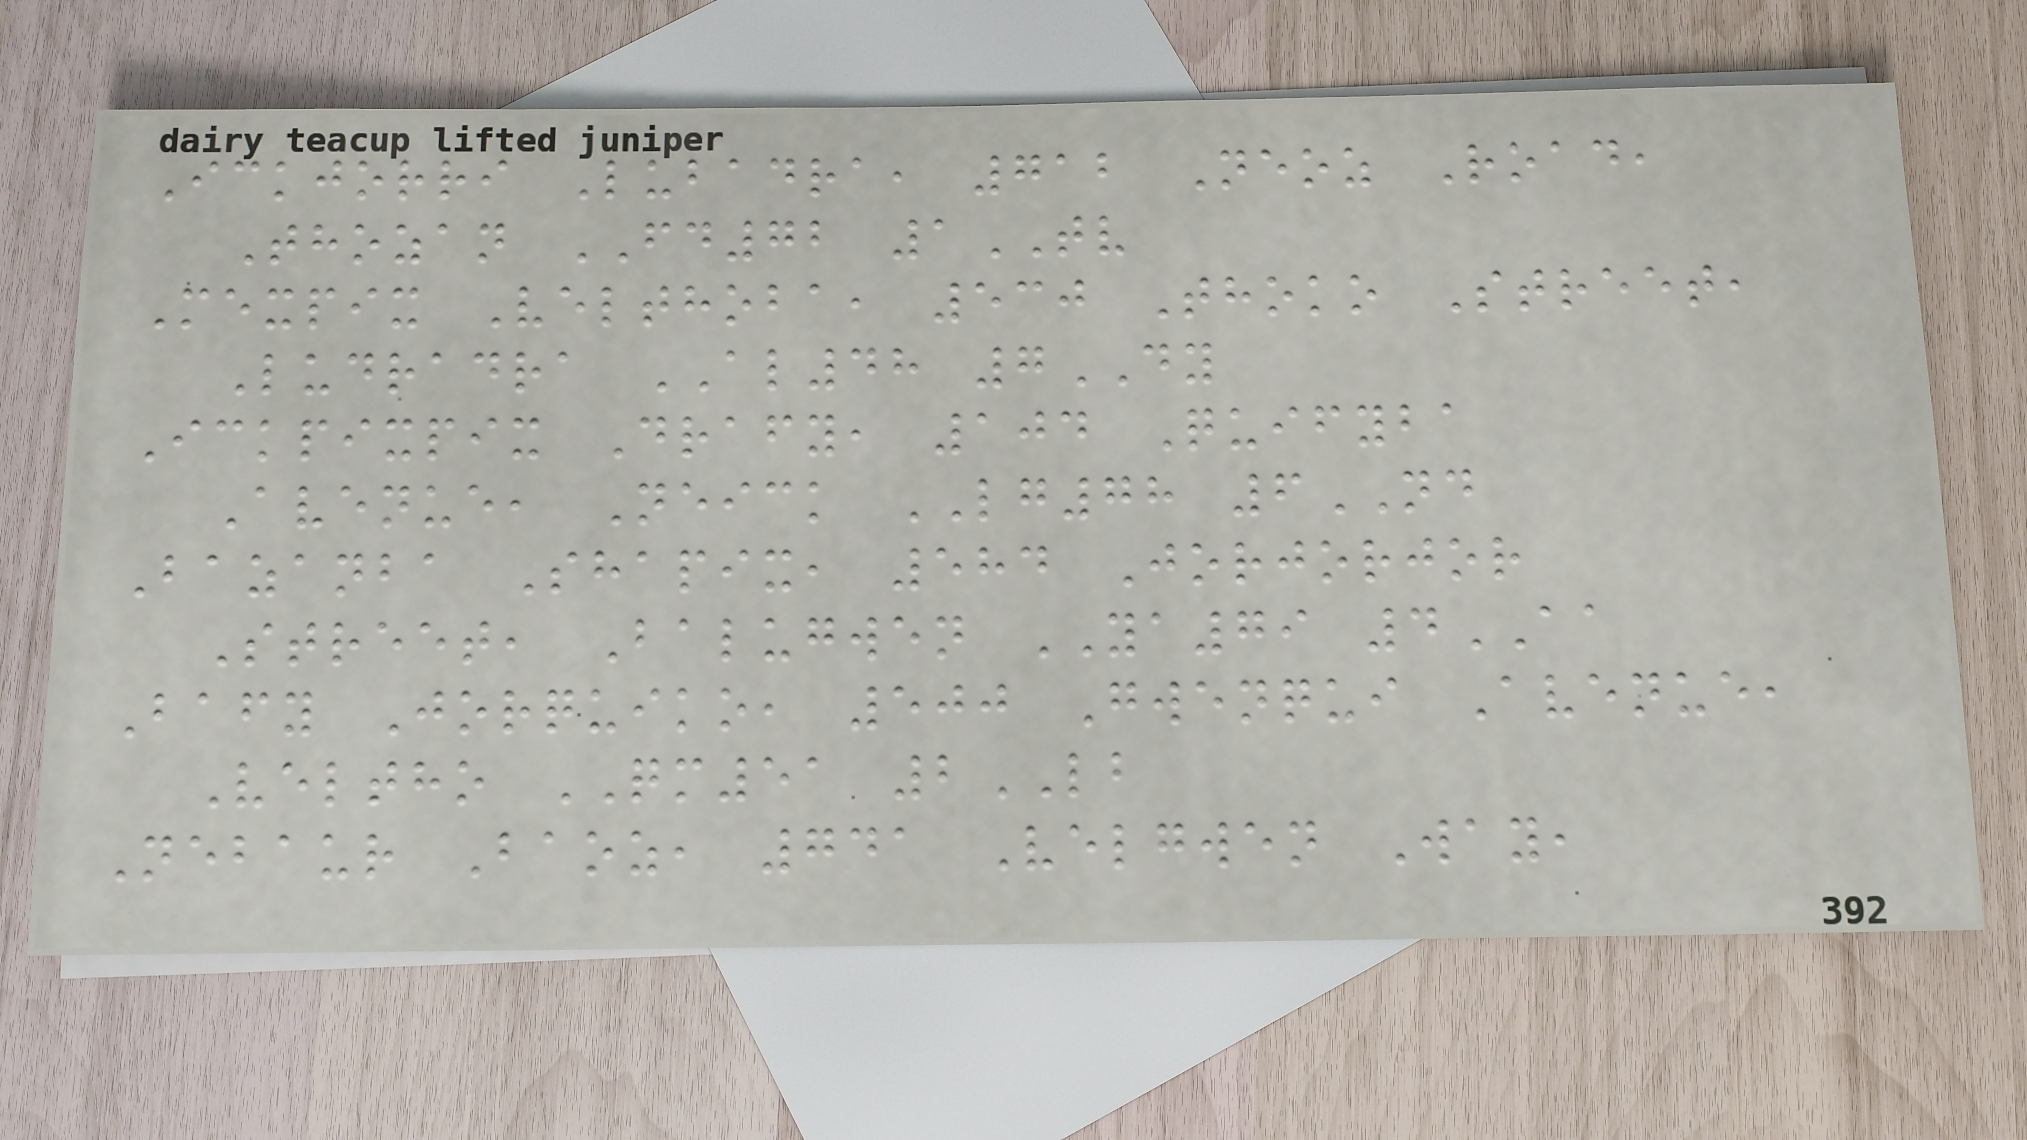Ickjorri Lubadra, 712 Neoz Road,
Thozan FD72 1TV
Mexpix Velthoba, 530 Thoko Street,
Ludradra AL48 7DY
Ickpixpix Drafy, 104 Quifyba
Avenue, Neick LG78 6ND
Bazanba Shapix, 584 Jorjorjor
Street, Balugwen YA79 4AA
Bafy Jorquiko, 500 Gwenqui Avenue,
Veltho QM51 2LB
Nebaur Baoz, 741 Velgwen Way,
